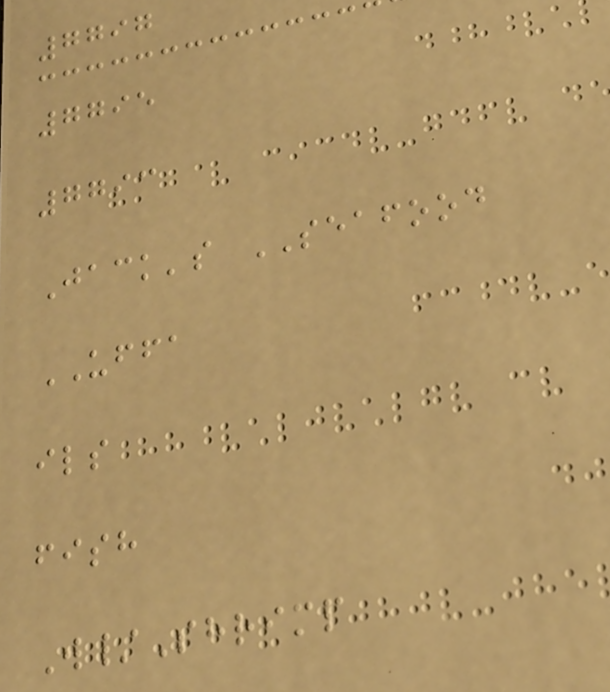7797
7795
7793
Jack's SEAFOOD
UFFA
ils
fish
W/Shrimp
